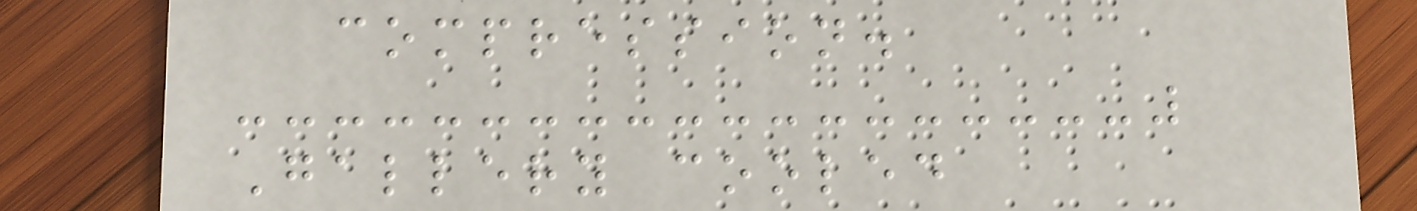compression.
Gallery cooled
